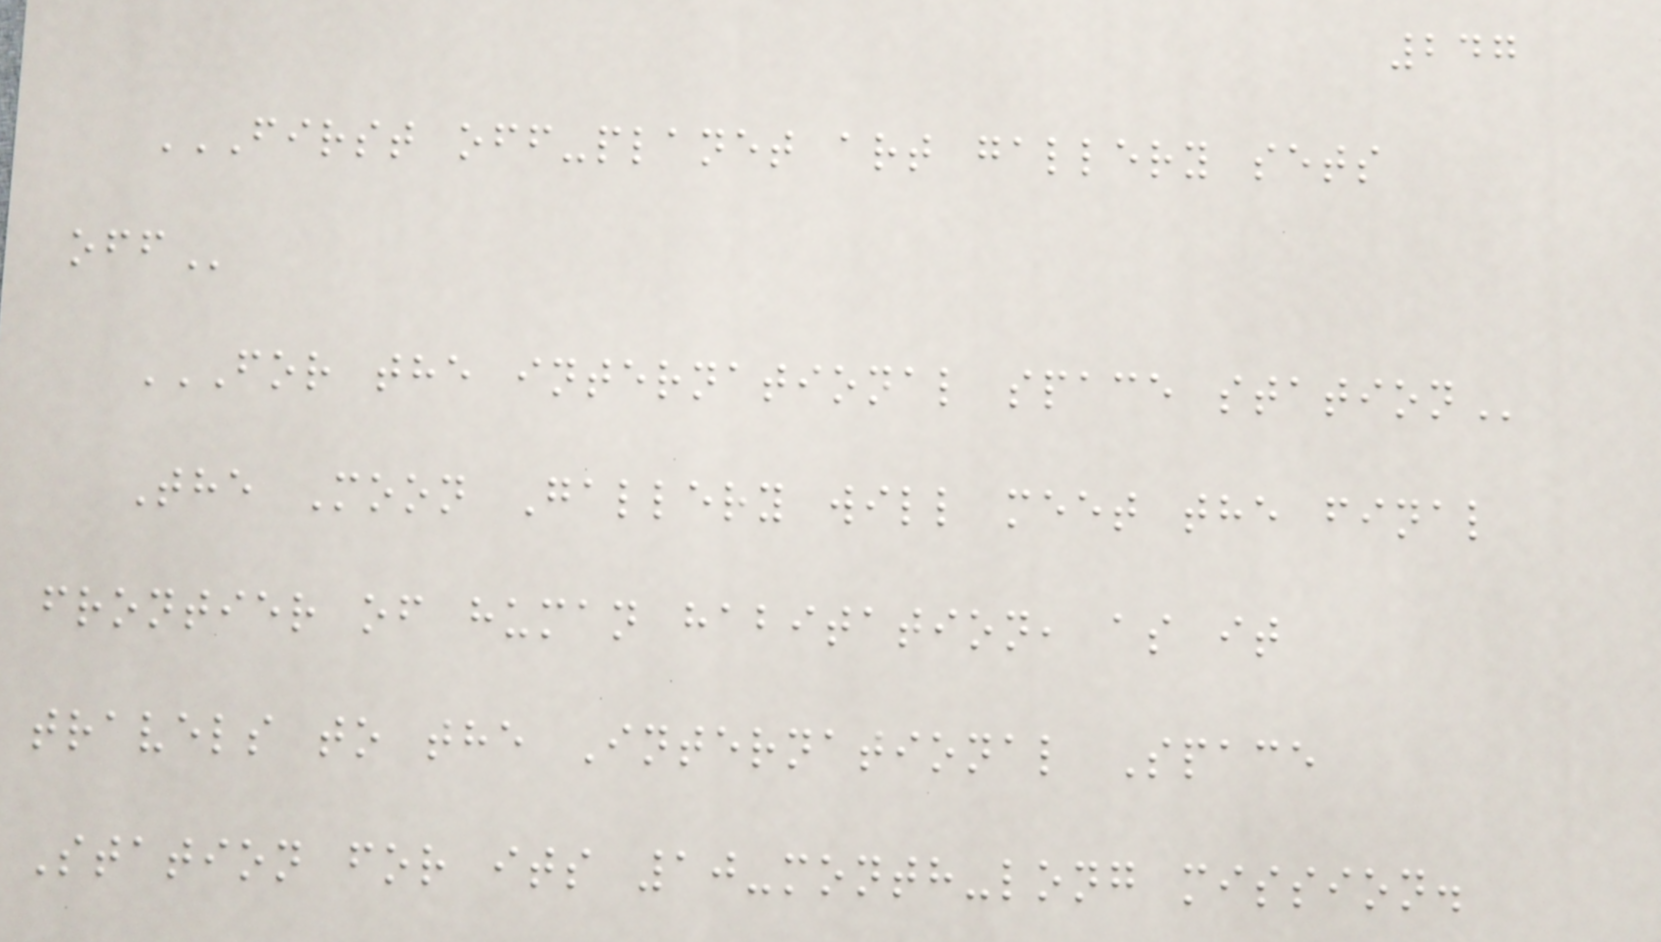247
FIRST OFF-PLANET ART GALLERY SETS
OFF
FOR THE INTERNATIONAL SPACE STATION
The Moon Gallery will meet the final
frontier of human habitation, as it
travels to the International Space
Station for its 10-month-long mission.
